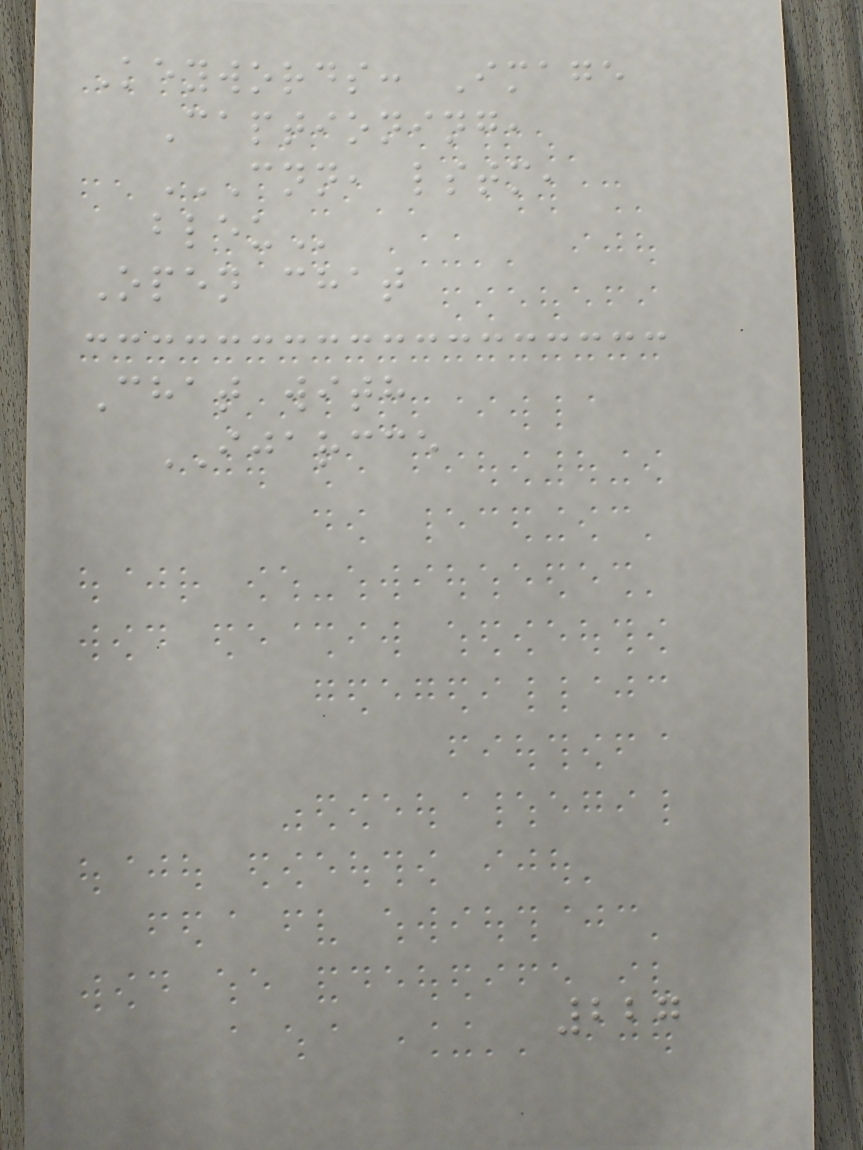Keywords: Image
Captioning,
CNN, LSTM,
BLEU
Open chat
Chat with
IJARCCE
227
